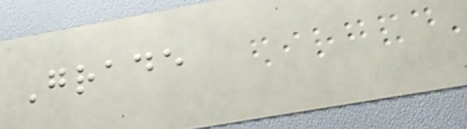Grade
